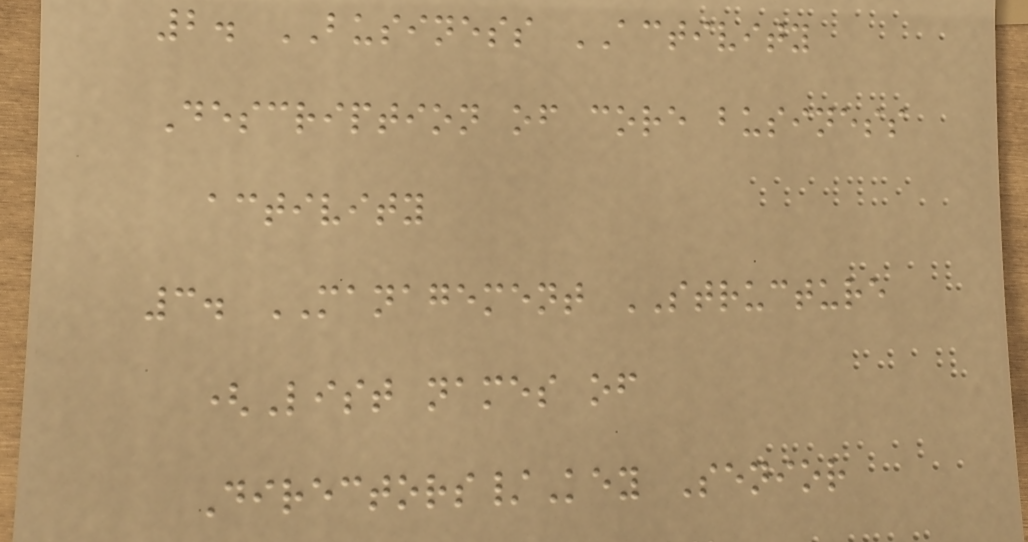2. BUSINESS ACTIVITY
Description of core business
activity
3. MANAGEMENT STRUCTURE
(List names of
Directors/Key Senior
